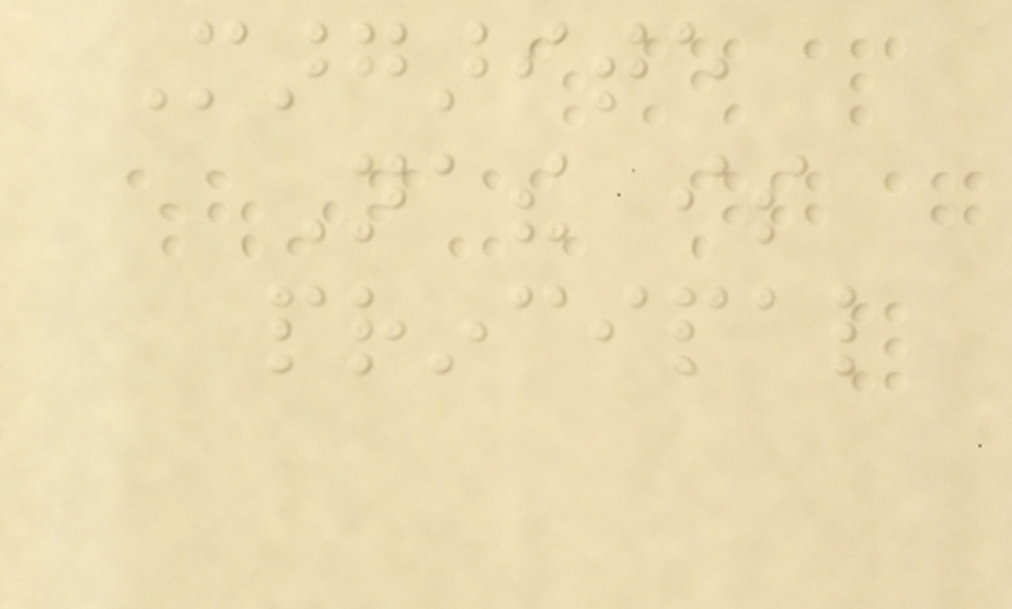Margarite
Nathe is
principal
